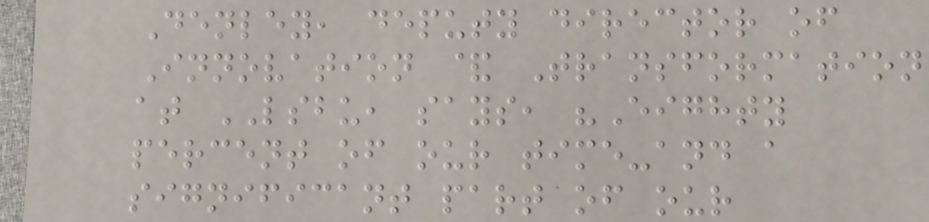Denley, deputy director of
Innovation & Transformation
at LSBU, says, "Eighty
percent of our time-and a
significant part of our
